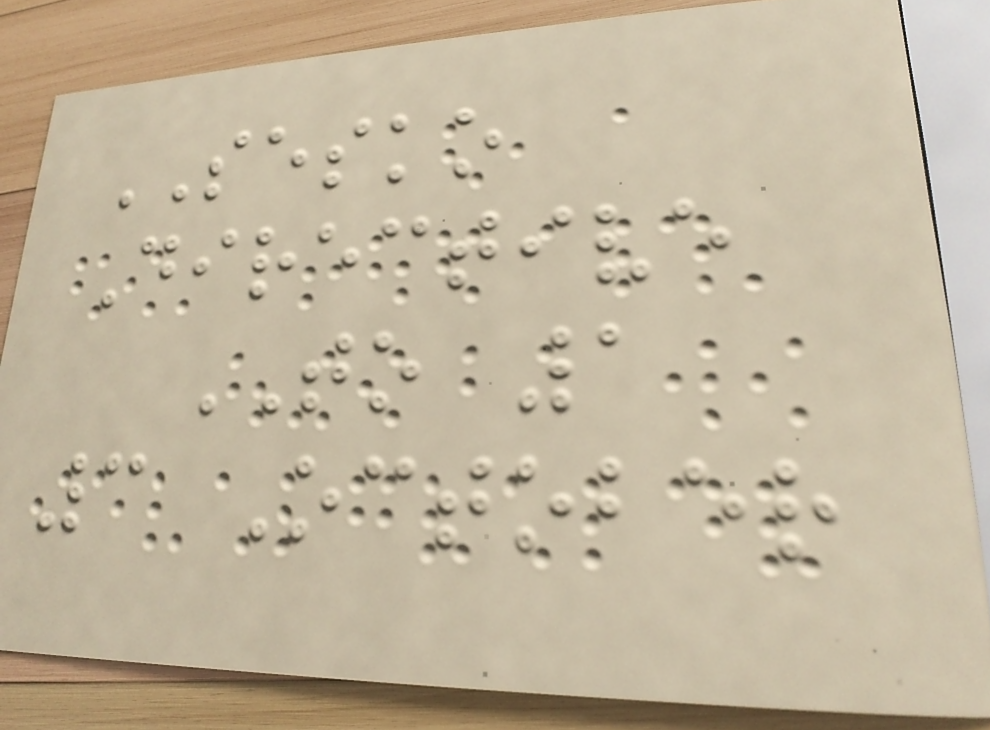SESKO
Directive
TO 1
3 October
